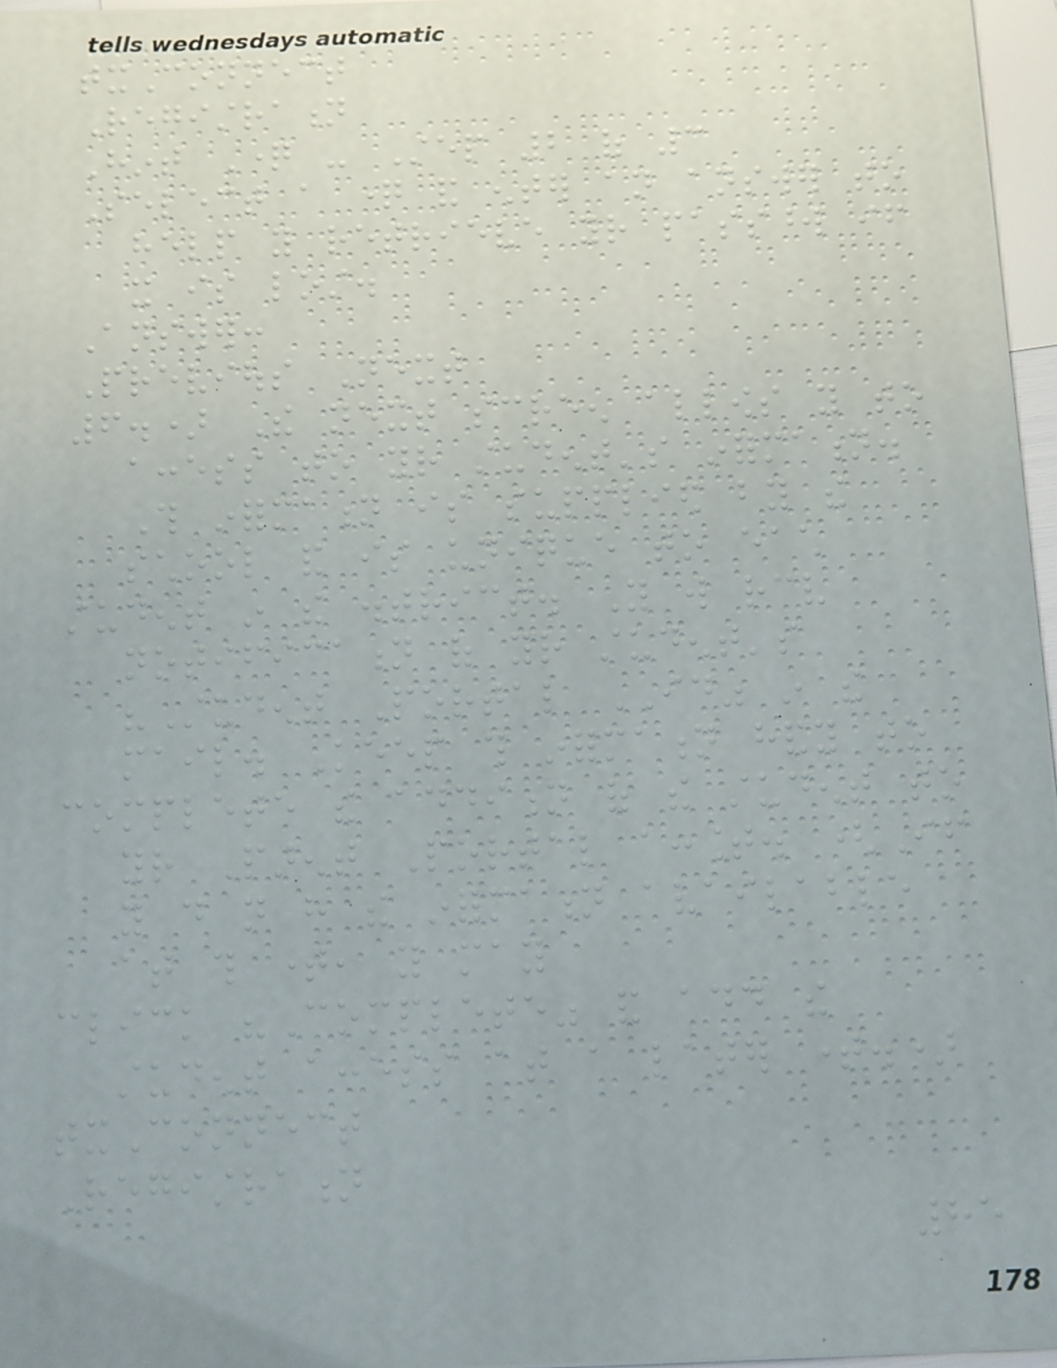txConnect
Registration
Hint Question - Step 2 of 3
Select a question and enter an answer to
help you retrieve your password if
it is lost.
Answer:
Previous Next
6.) The next screen allows you to
access to your student's information.
This information is supplied by the
school and is unique to each
student in the district. You will receive
notification of your student's
"Student Portal ID" in the
mail. Keep this information handy to
complete the addition of the student to
your Parent Portal account. (If
you do not have the information available
at this time, you may
click "Complete" and add the
student access at a later time.)
txConnect
Registration
85
